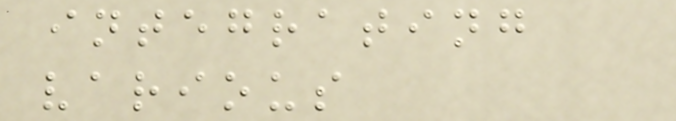integrating
various
